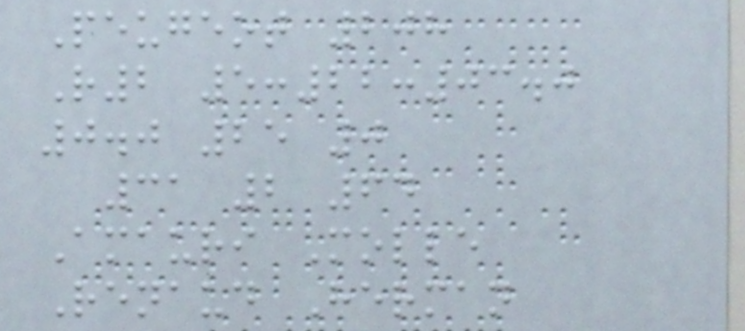Peugeot 208
R2 5:22:03.0
0.0 25 0
31 2 64
Amauri Molle
Renaud Herman
